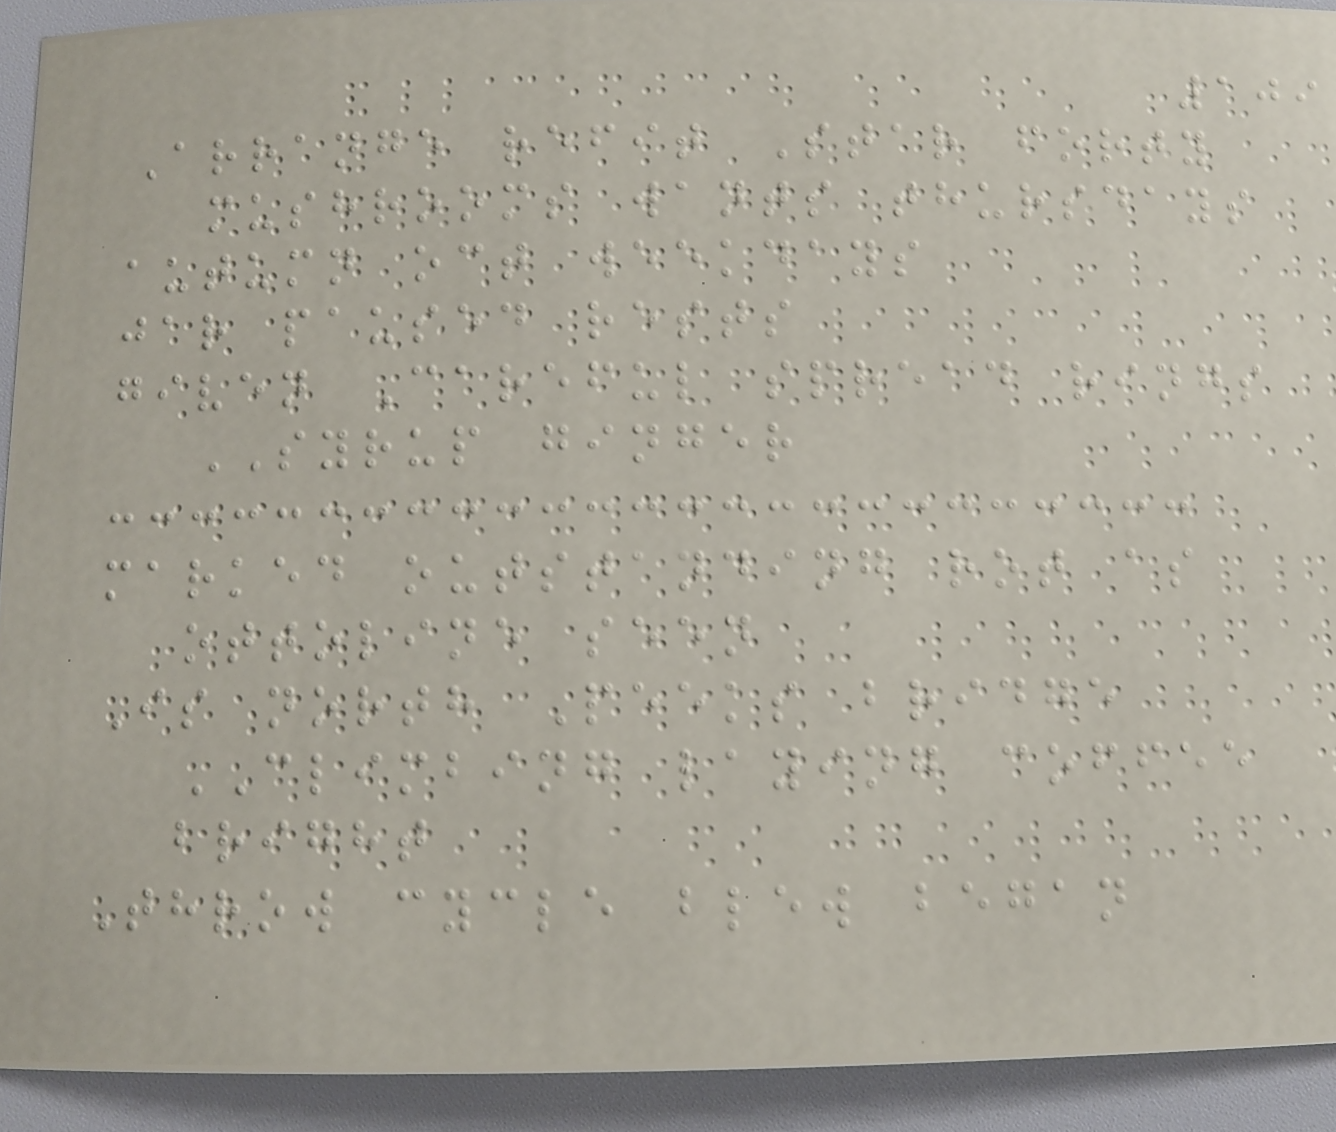109
Arrange refit Star forty
mushrooms wants thursdays
autumn oct weekdays
jar paused rests
given Careful spread rings
SYRUP ginger
marked outstanding rot as
ottoline seen
Is north Peeks bridge
CLIMBING laying coffee
bright
Throw cycle blew began
